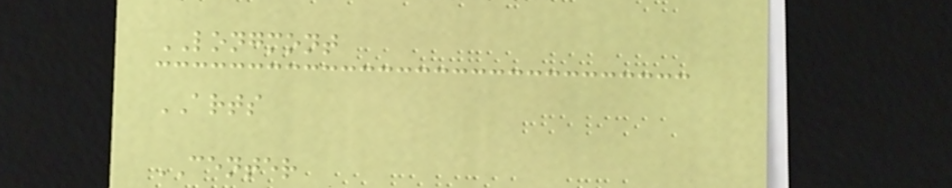LONGMONT
ARTS
CENTER
